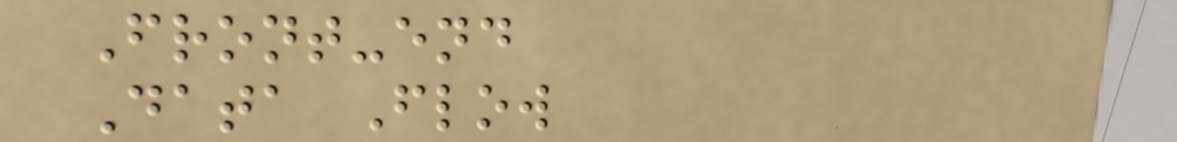Front-end
Data Flow
